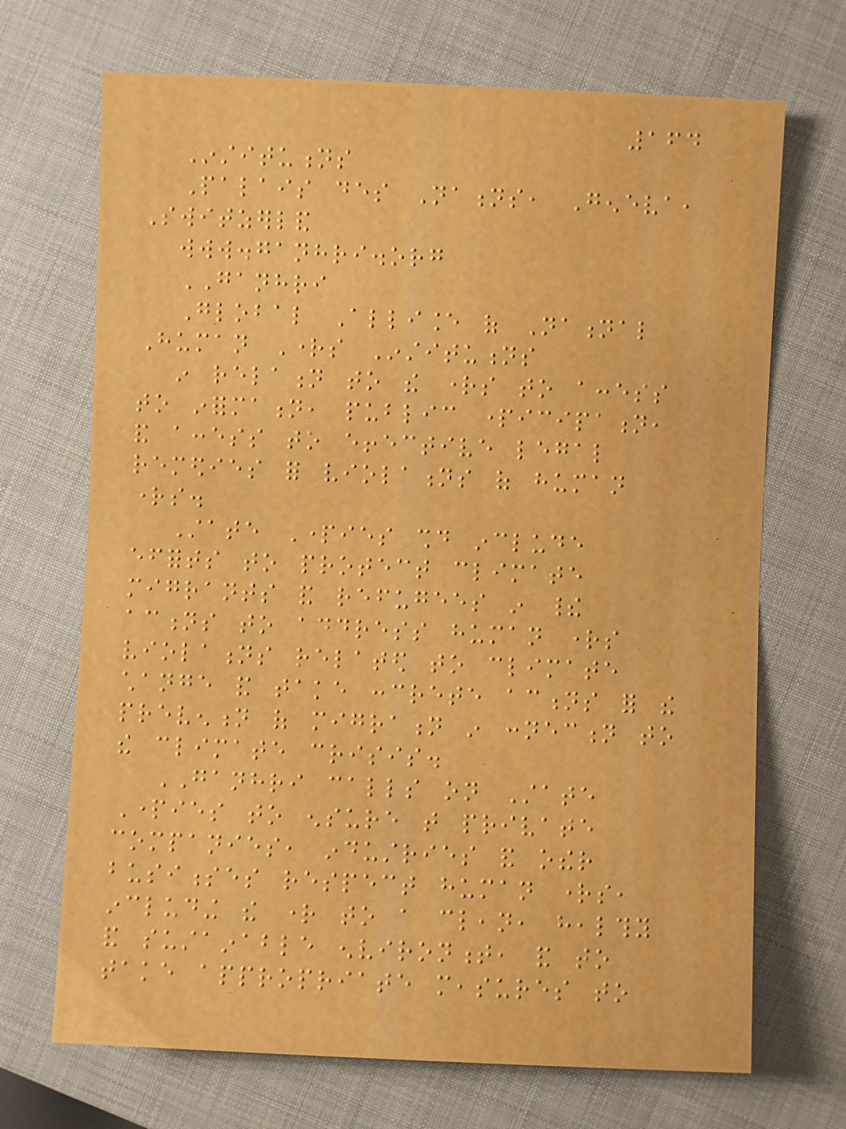164
Institutions
Palais des Nations, Geneva,
Switzerland
www.ganhri.org
GANHRI
Global Alliance of National
Human Rights Institutions
in relation to the rights to access
to information, public participation,
and access to effective legal
remedies for violations of human
rights.
State Parties should include
efforts to protect climate
migrants and refugees in their
actions to address human rights
violations related to climate
change and take concrete actions for the
prevention of migration in connection to
the climate crisis.
GANHRI calls on State
Parties to ensure that private
companies, industries and other
businesses respect human rights,
including the right to a clean, healthy
and sustainable environment, and to
take appropriate measures to
